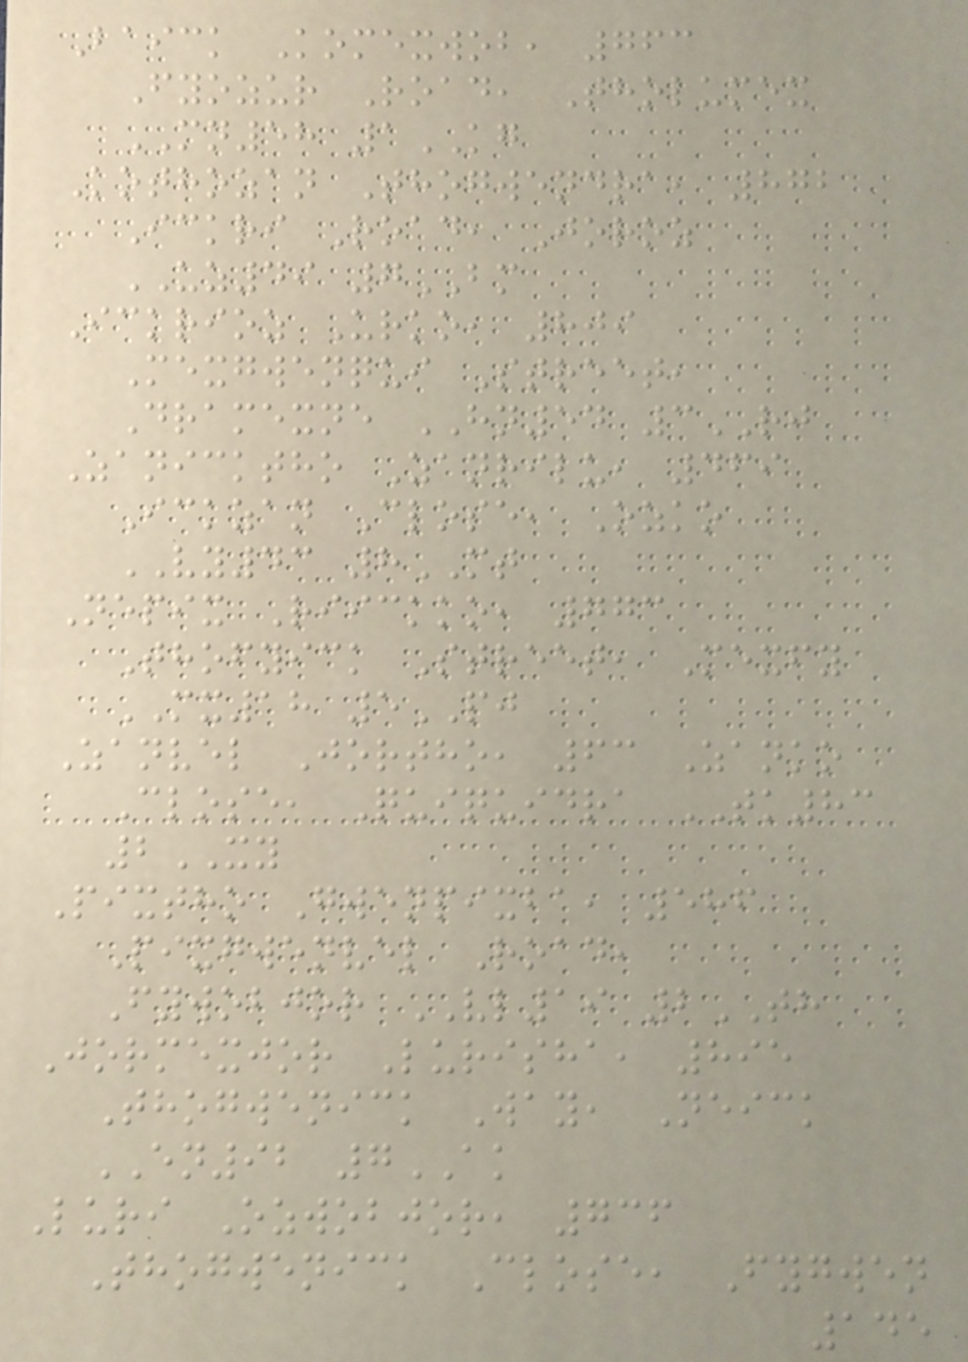Baick Komexwob, 763
Fyozur Road, Tholumex
MN58 1KG
Kothozan Thogwendra, 872
Ickri Road, Joroz
UZ49 7BM
Ickrioz Urko, 809
Mexgwenqui Street,
Dramexne HN54 3RJ
Zanicktho Zanrilu, 469
Ickzan Close, Ozko
VY43 8MT
Nepix Riickko, 773
Thofyick Street, Mexfy
MX18 5PJ
Zanvel Jortho, 63 Zanko
Close, Quiquidra TK83
2XY
Pixtho Gwenpixba, 586
Pixgwenvel Road,
Fywobjor VL19 2TH
Jormexjor Lurisha, 895
Thogwenick Way, Neick
EN92 7AK
Luri Ozwobjor, 736
Thogwenick Close, Fygwen
145
